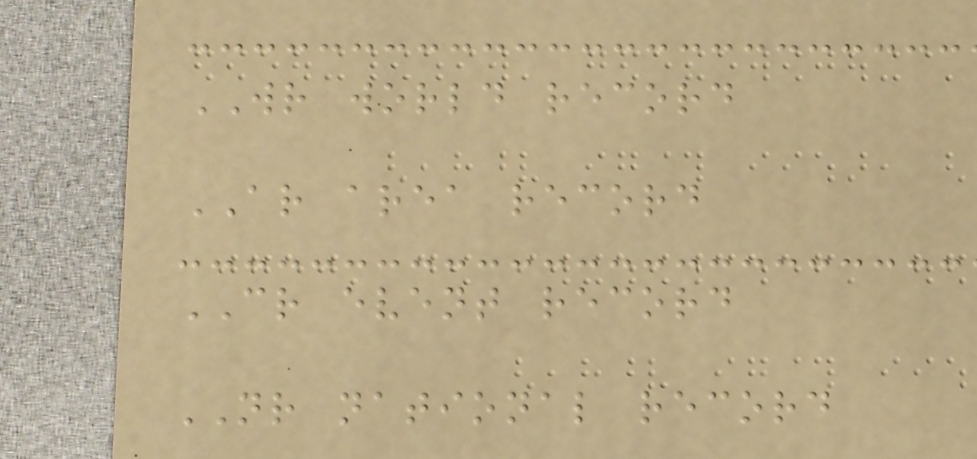WR world record
AR area record
CR event record
NR national record
